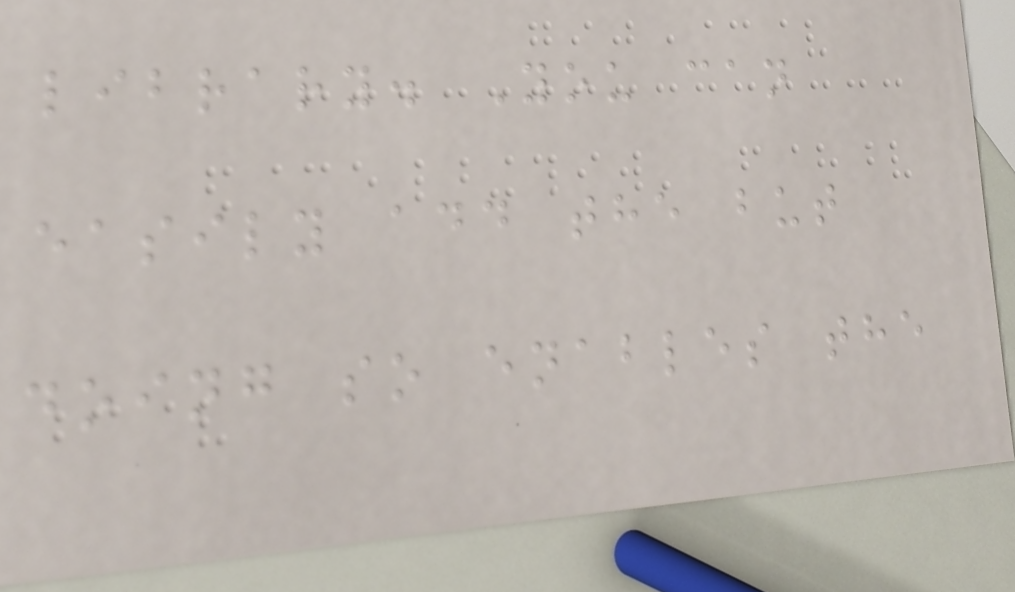library. You can
easily add the but
doing so enables the
